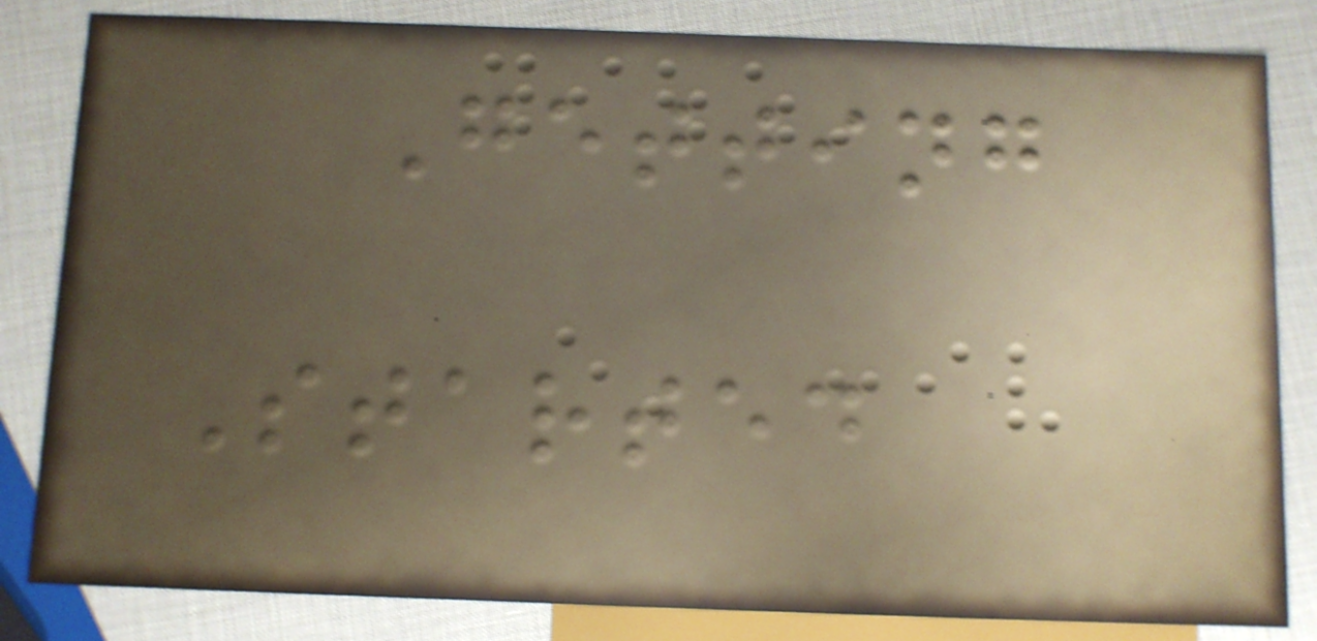Getting
Started
